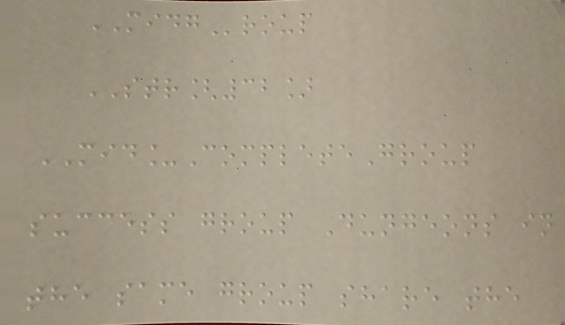MIDGroup
STR[32]
MID_CompleteGroup
success group Dungeons in
the same group share the
